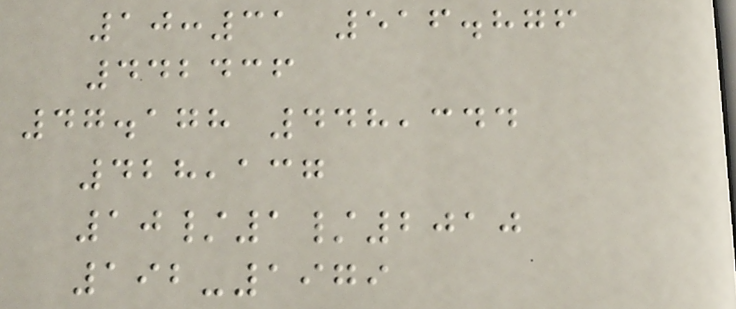10:31 516.876
442436
47.178 448,344
428,137
10/1/2010
192-1979
